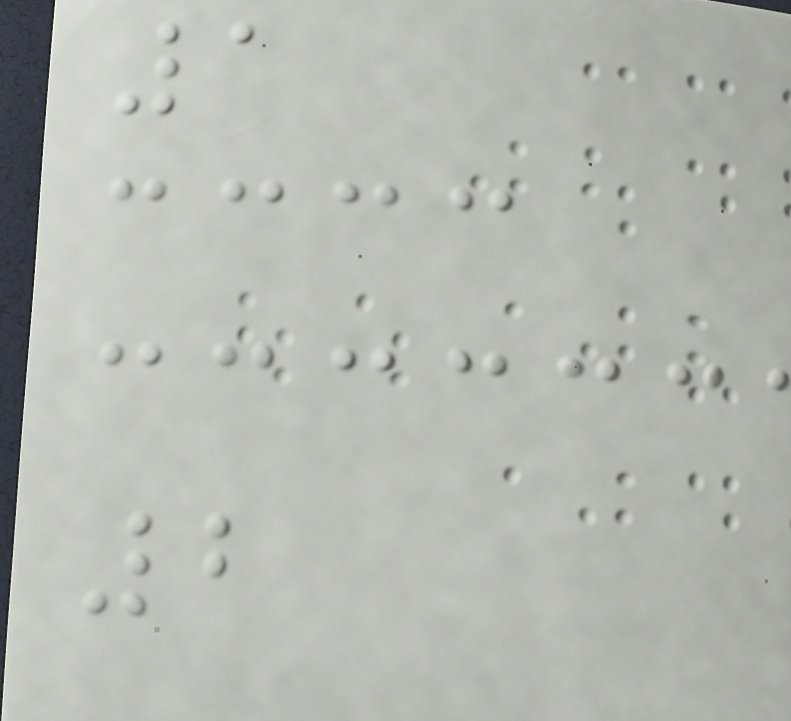1
2
